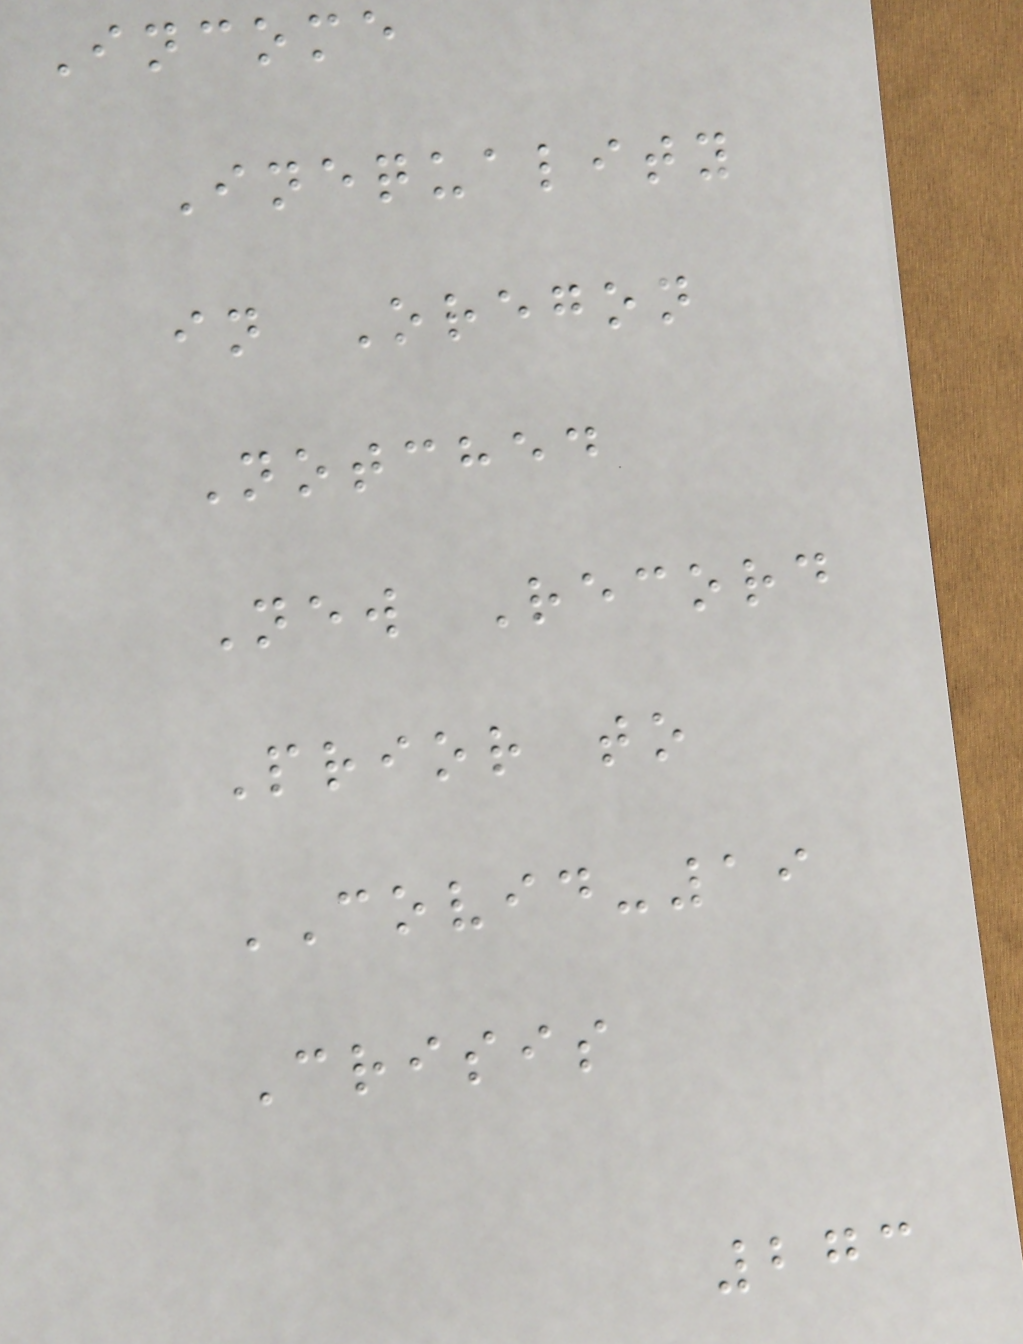Income
Inequality
in Oregon
Notched
New Record
Prior to
COVID-19
Crisis
273
